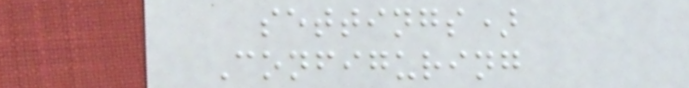settings)
Configuring
